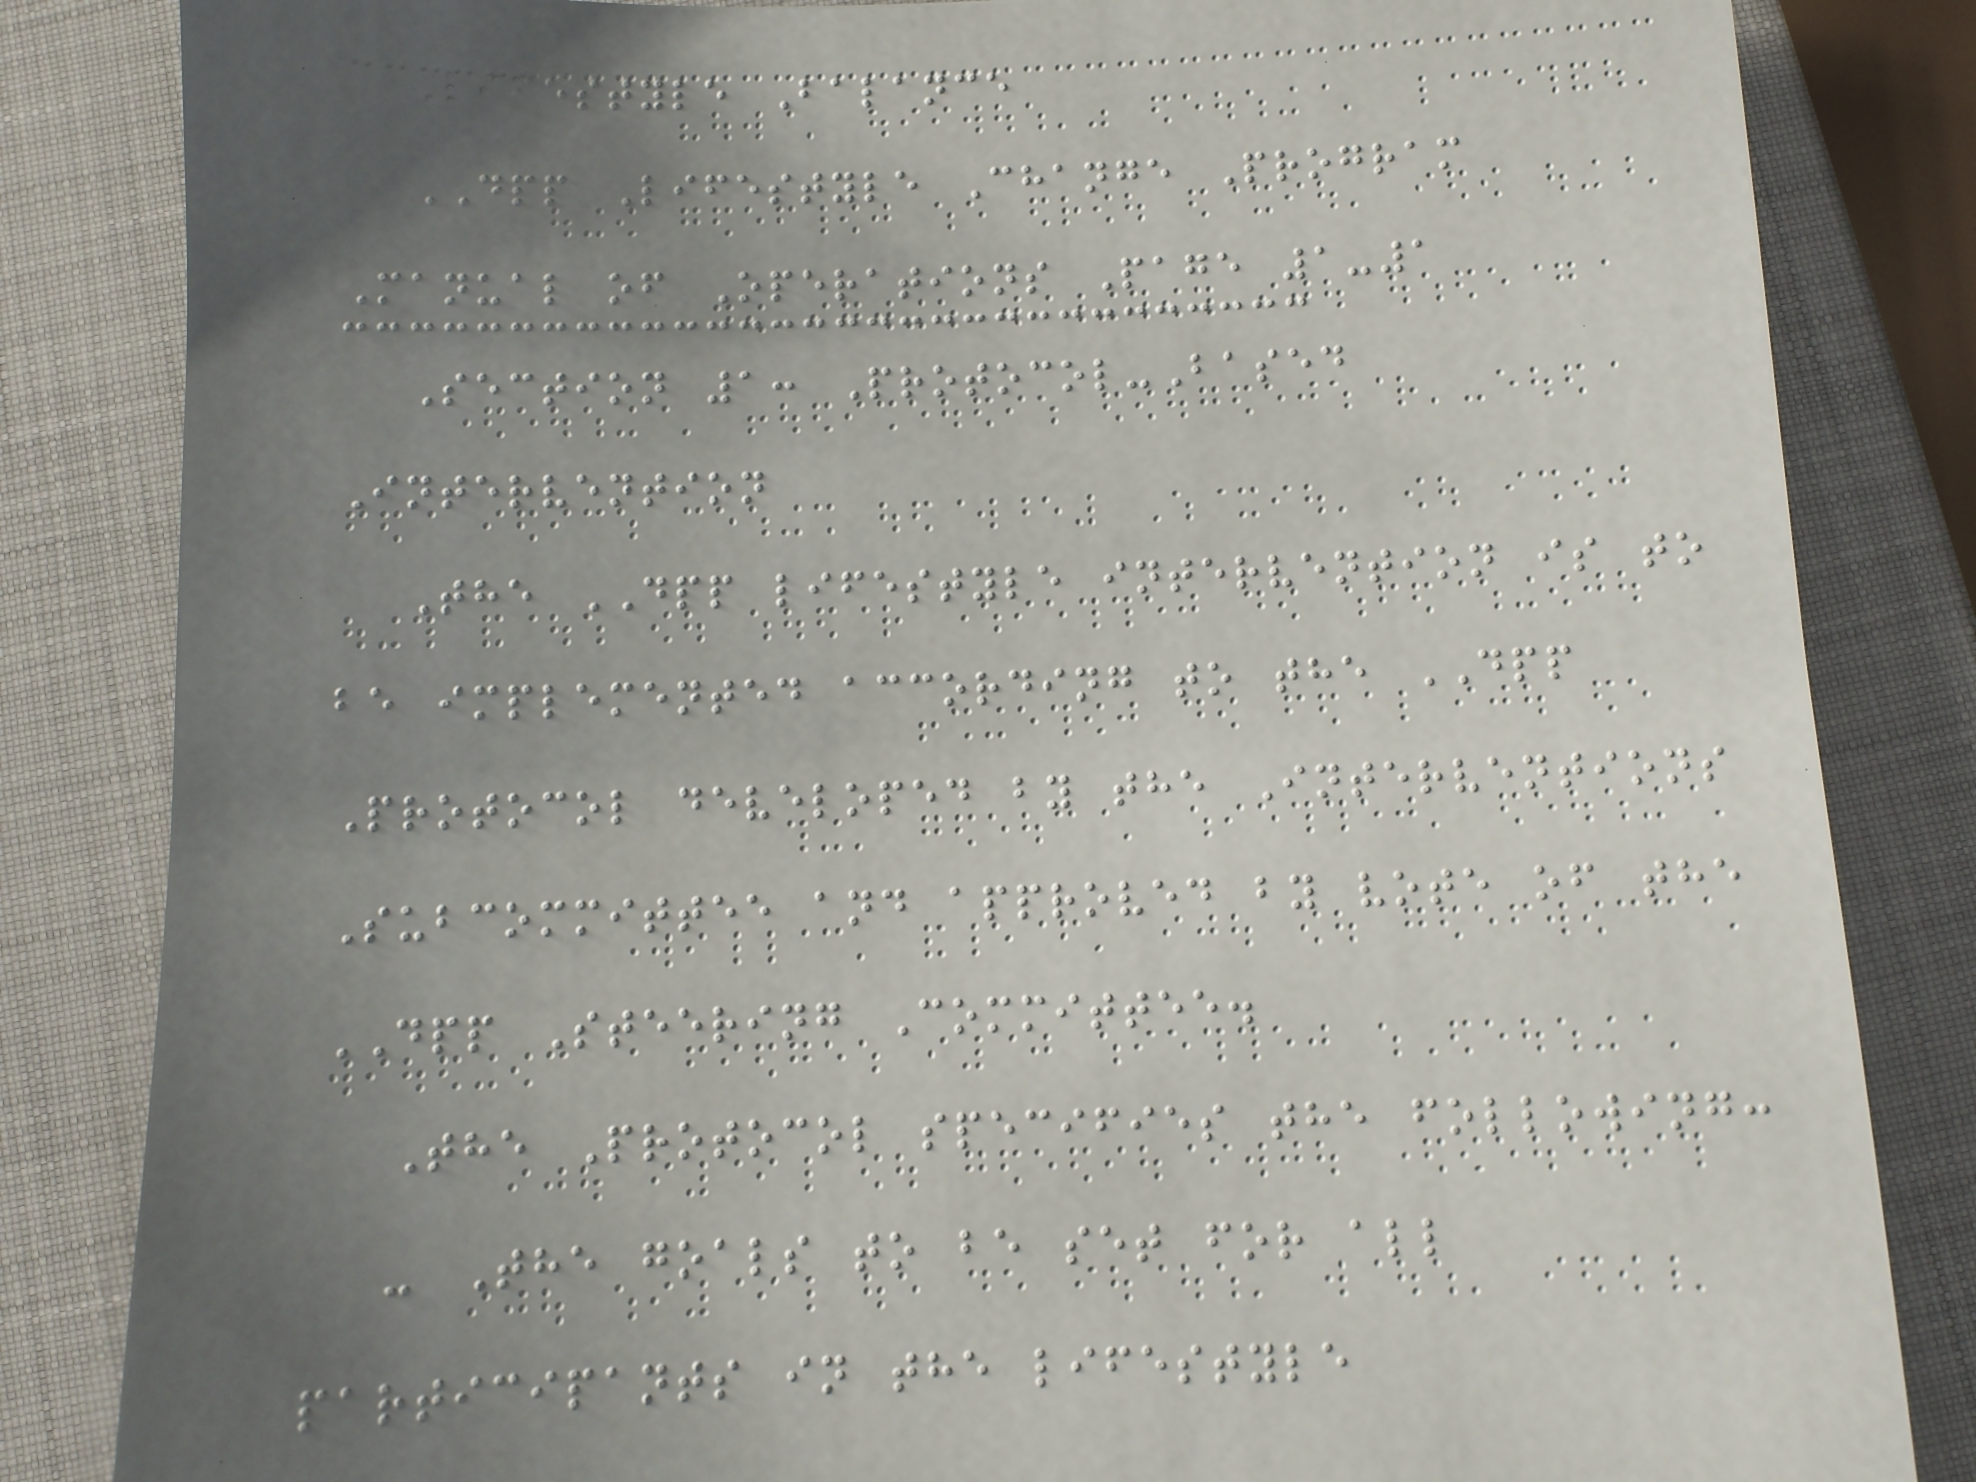Lifestyle Balance
DPP Lifestyle Change Program
Manual of Operations Page 1-1
Section 1: Protocol-Based
Intervention
The DPP lifestyle intervention is to
be implemented according to the DPP
Protocol developed by the Interventions
Subcommittee and approved by vote of the
DPP Steering Committee.
The Protocol specifies the following:
- The goals to be set for all
participants in the lifestyle
